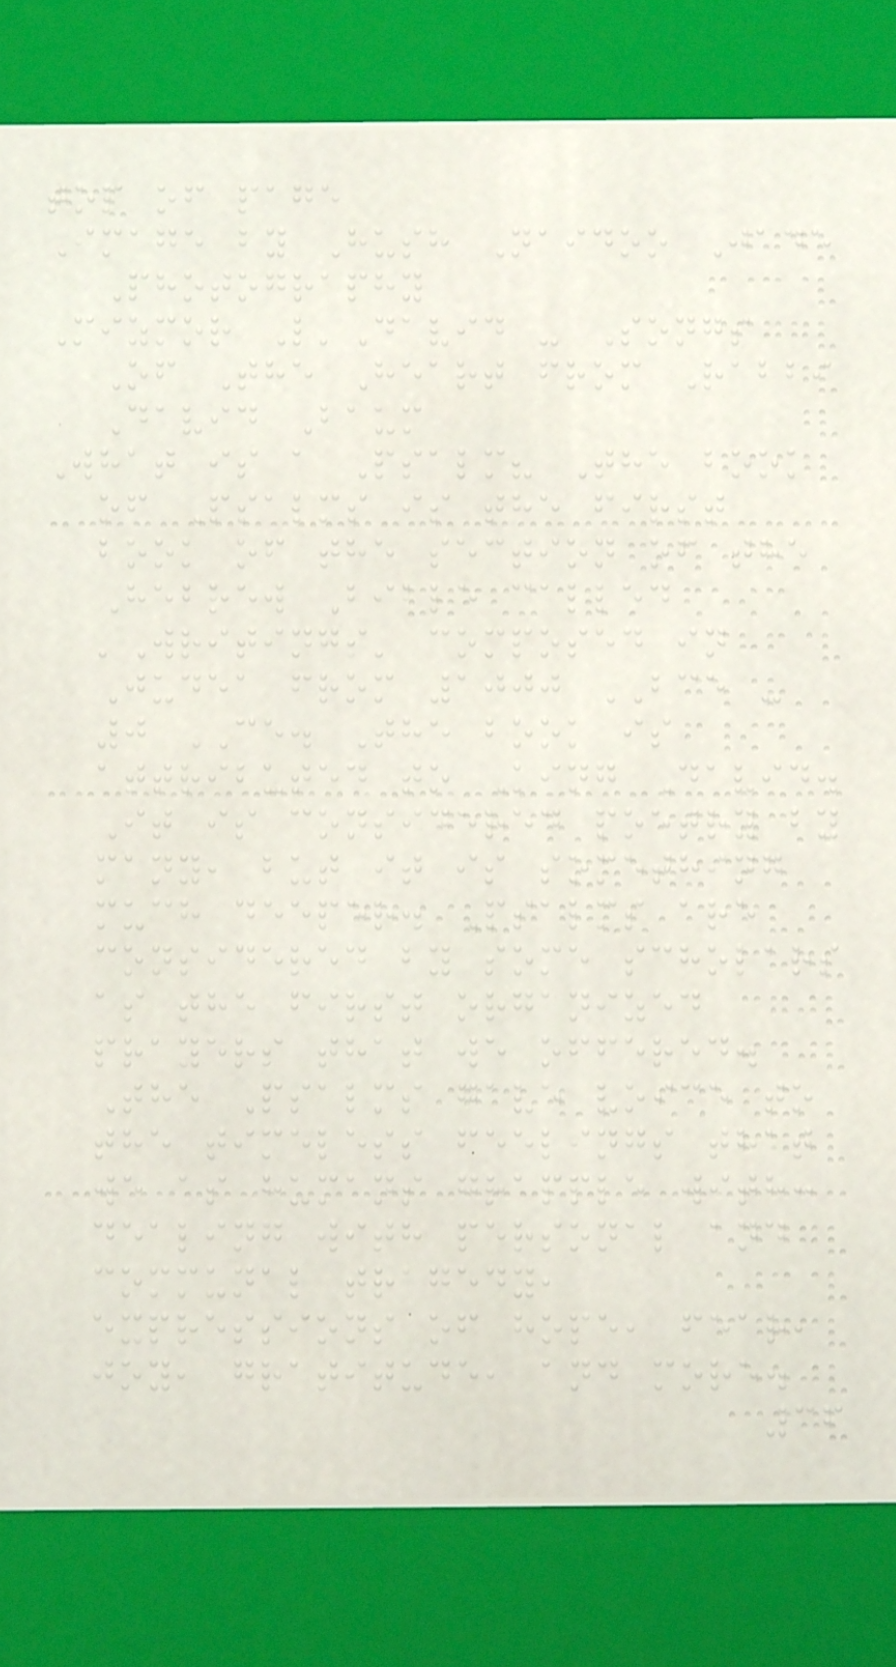top of page
Image by Hush Naidoo Jade
Photography
Mizmor L'David - Songs
Of The Heart from Rabbi
David Baum
What is a Psalm? The book
of Psalms is the first
book of the section of the
Hebrew Bible called
'Writings' composed in
Judea from 1000 BCE -
0 CE. The book is
attributed to King David.
It is considered poetry by
many, but it is something
much deeper. Psalms are
considered by some scholars
as the first organized
prayers that we offered.
The Psalms gave voice to
the timeless feelings that
we as humans grapple with:
dealing with personal and
communal tragedy,
expressions of hope, fear,
joy, gratitude, and more.
36
